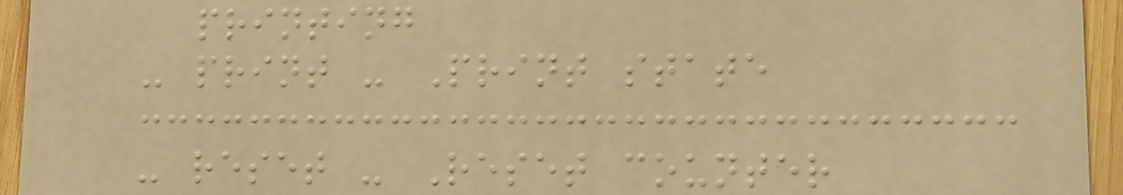printing
- print - Print state
- reset - Reset counter
